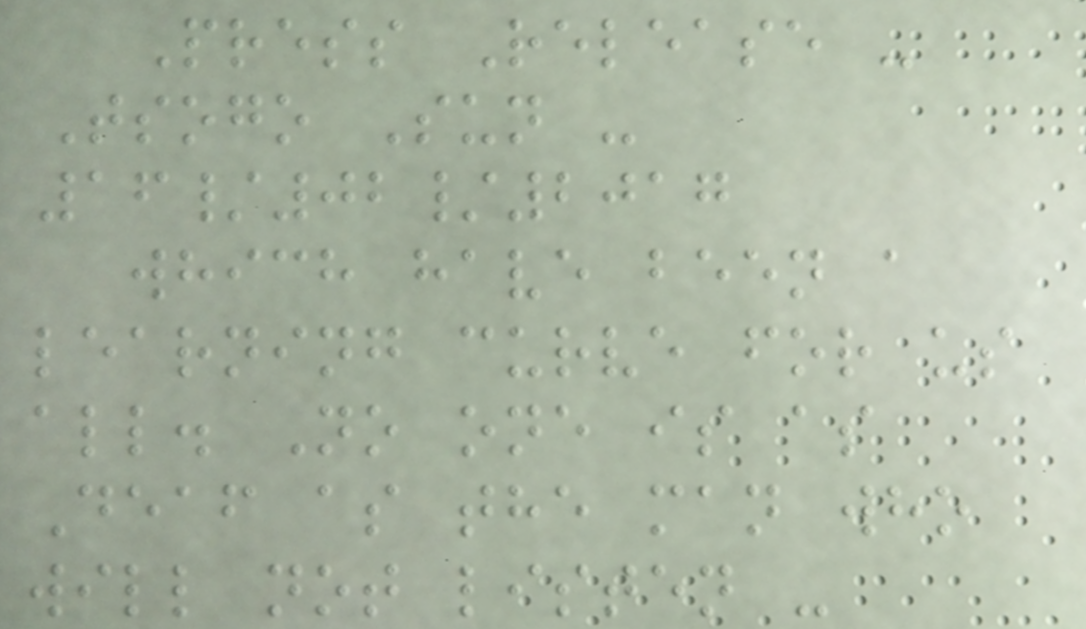Press Release -
Tsogo Sun -
16/02/2017
which have been a
learning curve for us
all. No one is as
Deaf as the man who
will not listen -
